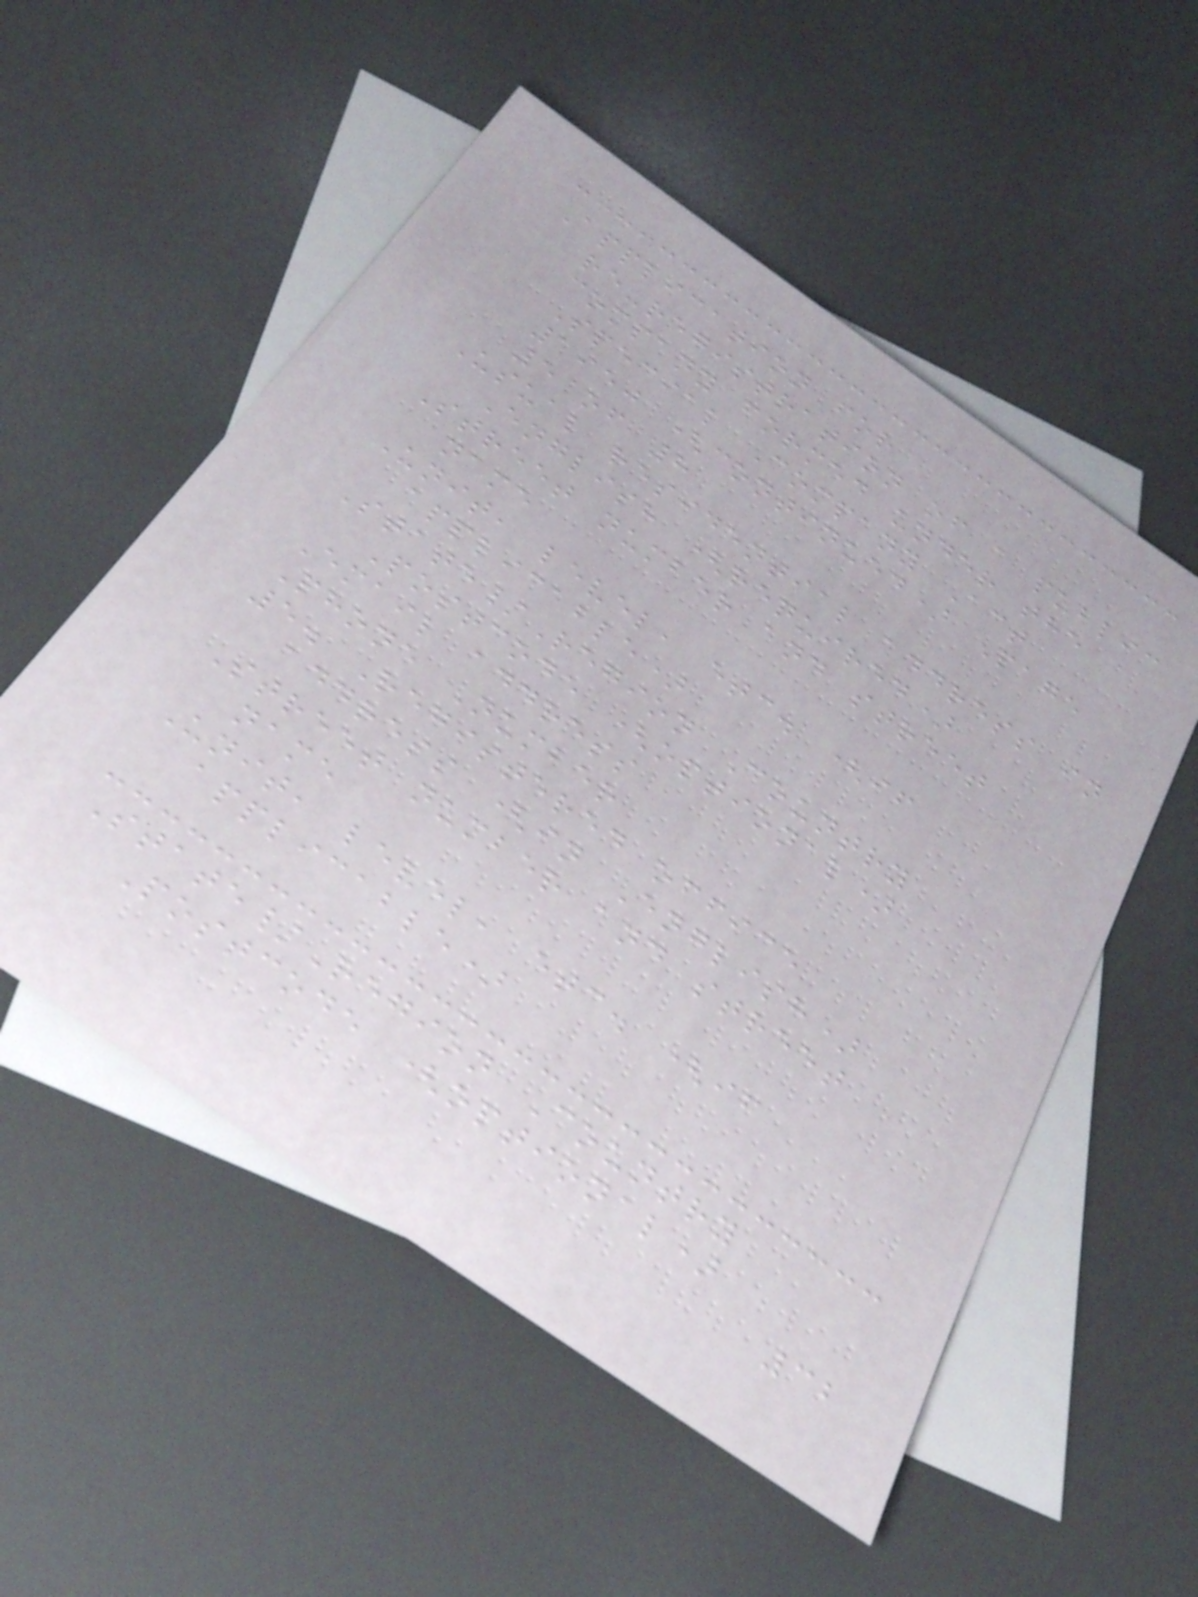Application for
re-registration of a public
company formed under the
Special Company Act
1950 (continued) Page
5 of 8
Usual residential address in
English (required)
Street number and street
name
Unit, level, etc. (if
applicable)
State/Region Country
Postcode (optional)
Email address
Phone Number
5. Registered office
address (in English)
Street number and street
name
Unit, level, etc. (if
applicable)
State/Region Country
Postcode (optional)
32
